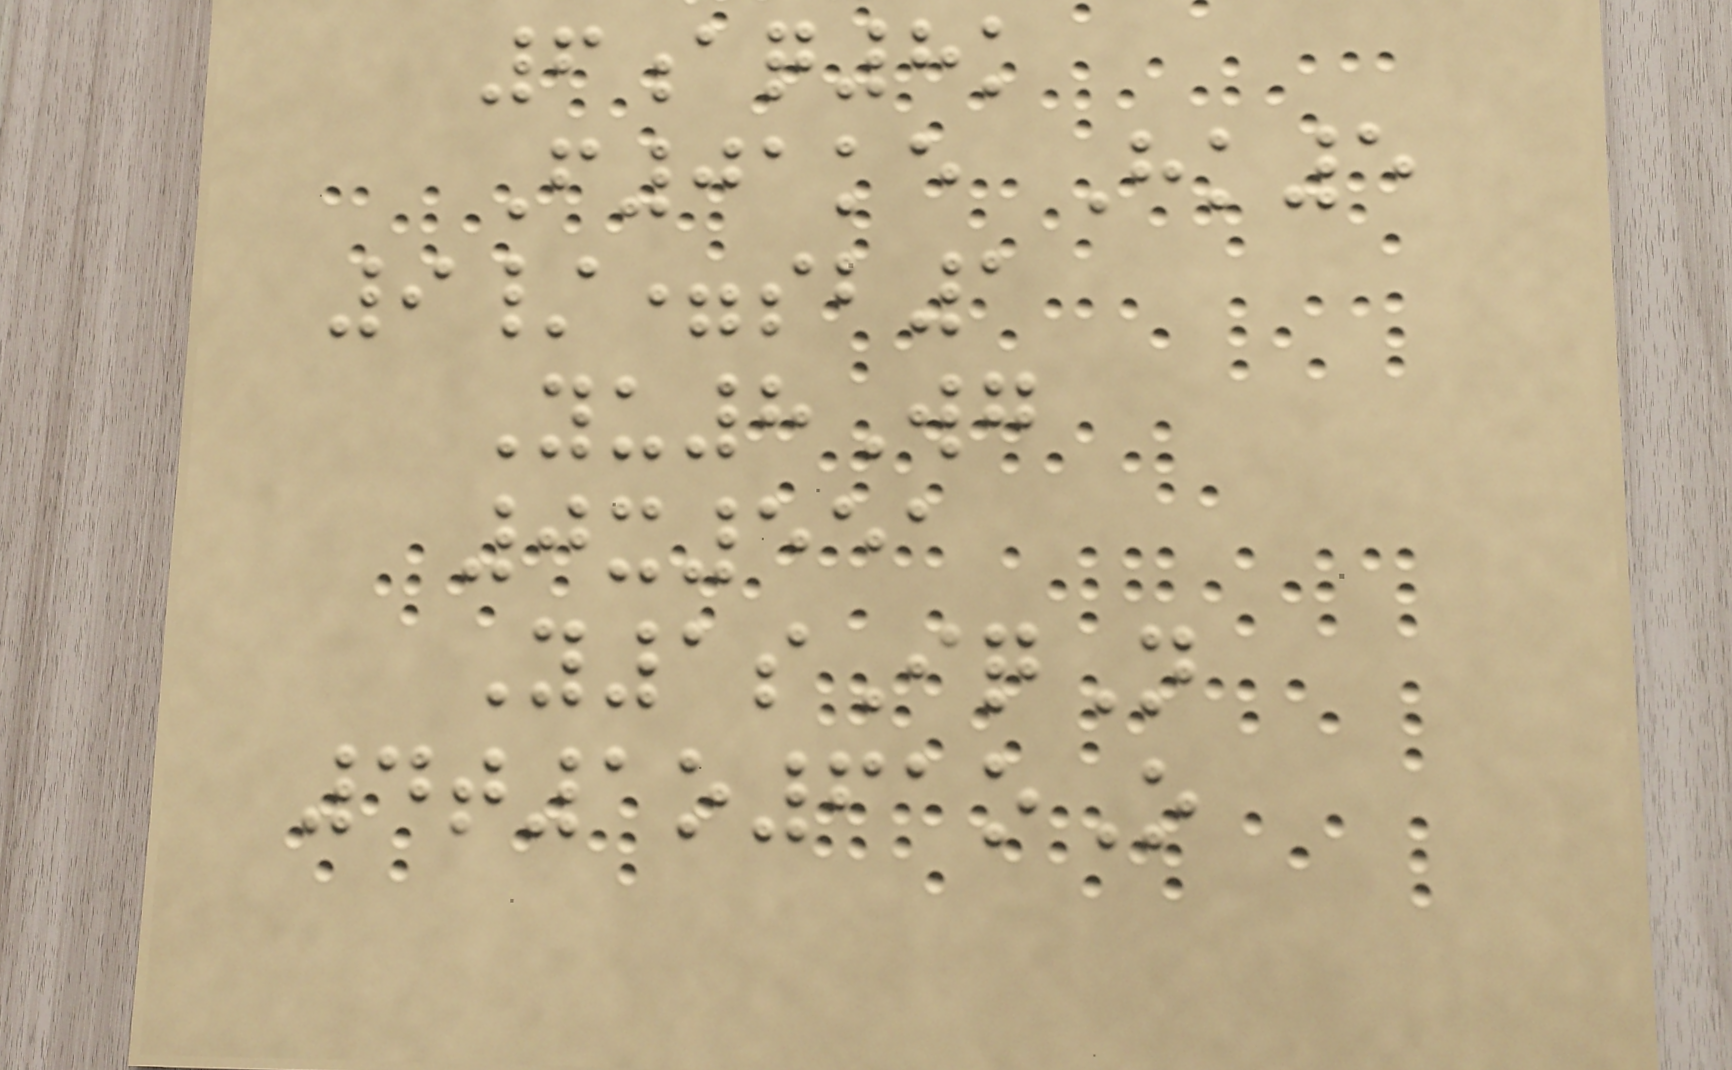6aq8k
F01ke Hk5
9/=sb1
Yu8Wg
0x551
Y1sIqN
4t1o61oO
